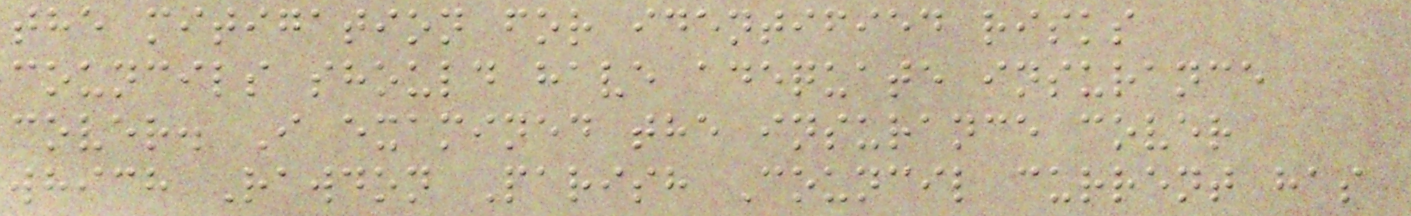the mitigation for identified risks
councils should have adequate insurance
cover. I examined the insurance cover
which Rawdon Parish Council current has
